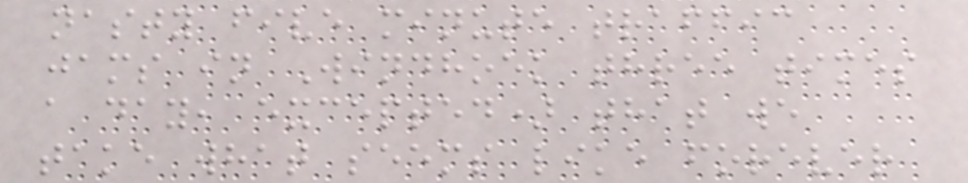nasty five minute traffic
jams in Windhoek three times
a day, excepted) that we
take what seems like forever
